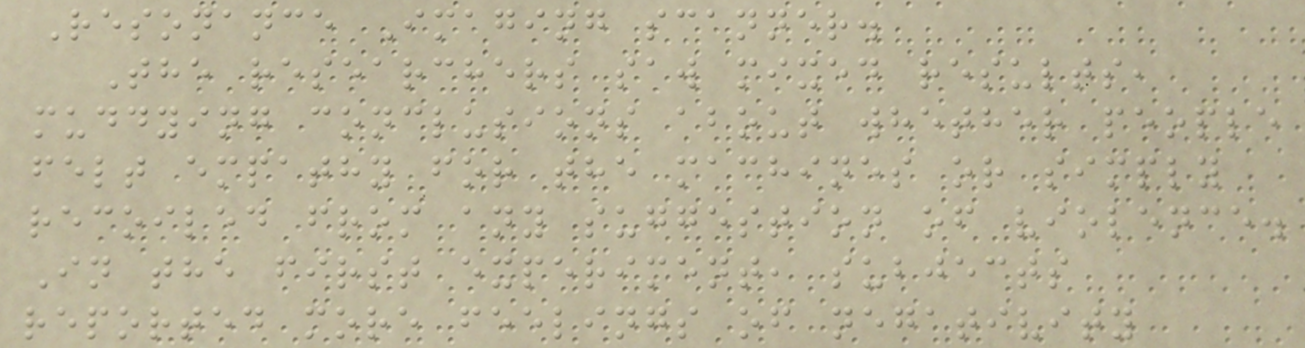Resonance Imaging scanner.
The researchers saw mixed results,
muddying conclusions about whether people
felt empathy for the machines or simply
recoiled from any suggestion of violence.
In the first experiment, subjects
reported more feelings of negativity
